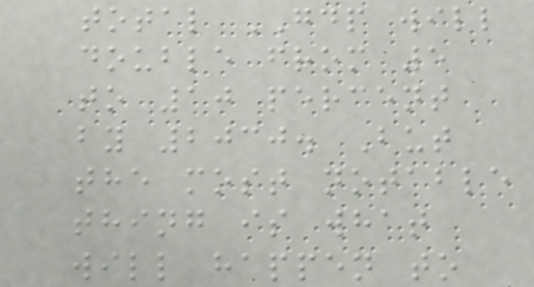total GDP will
double from 5
to 10 percent
by 2030. But
the most notable
thing is what
will happen to
